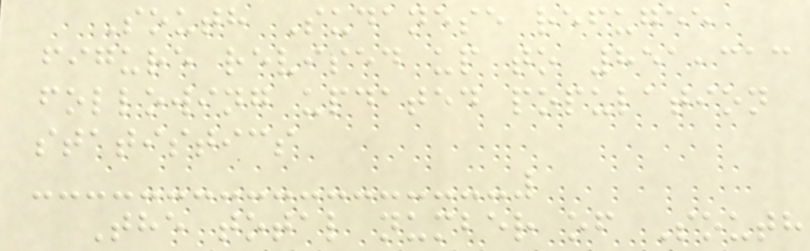South Sudanese refugee
figure revised up to 851,313
following updated population
statistics
The total number of South
